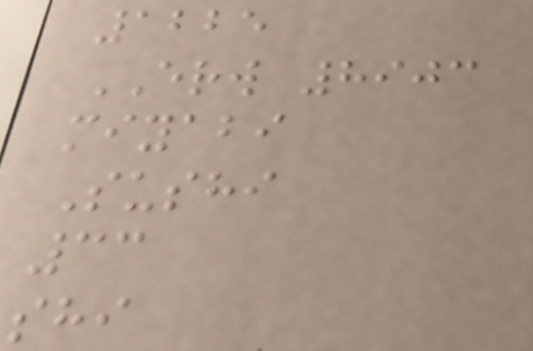1225
ERW 8903
miyabi
Sushi
33
shi
